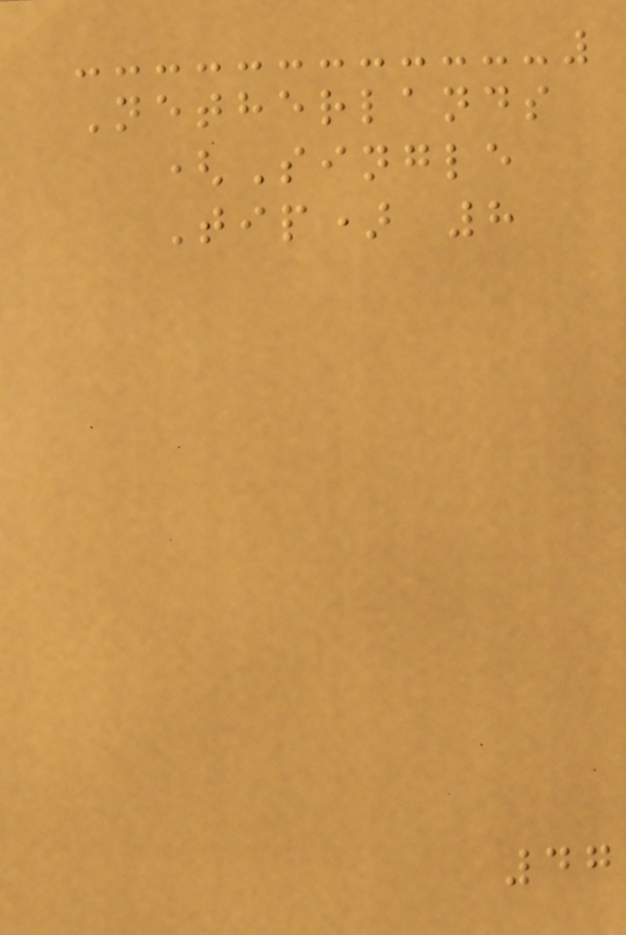Netherlands
(Single
Tip) 8
47
